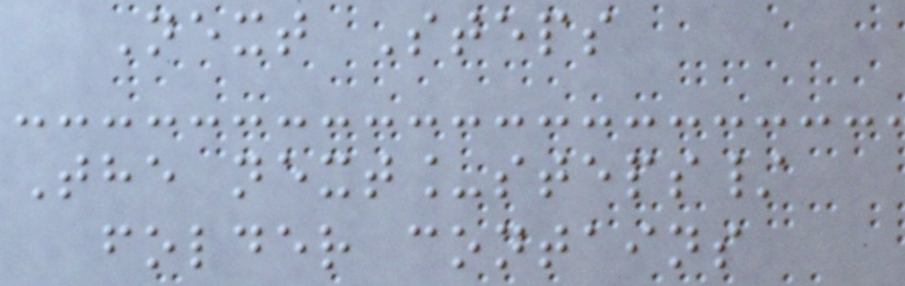Next Steps
The next_steps/
folder contains
